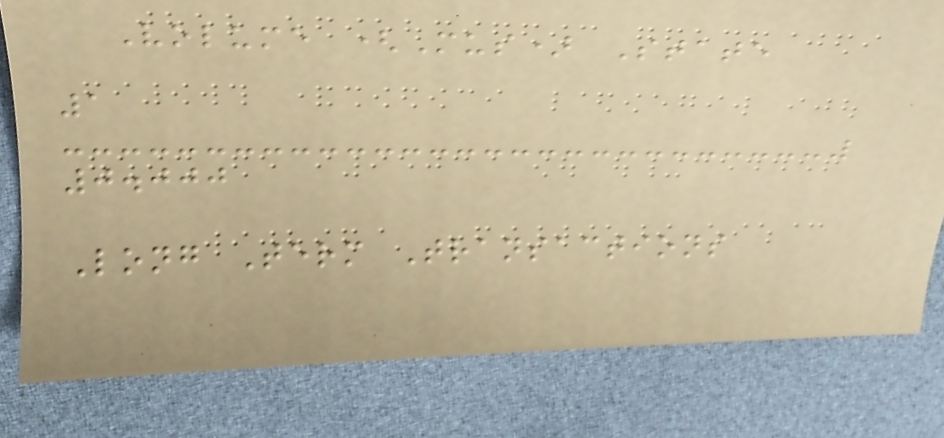Volume (Mus) State
1
0.000
Long Term Transactions
